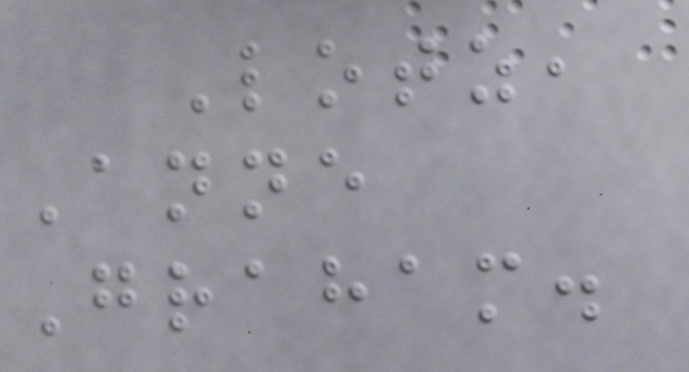Lotz,
Anne
Graham.
